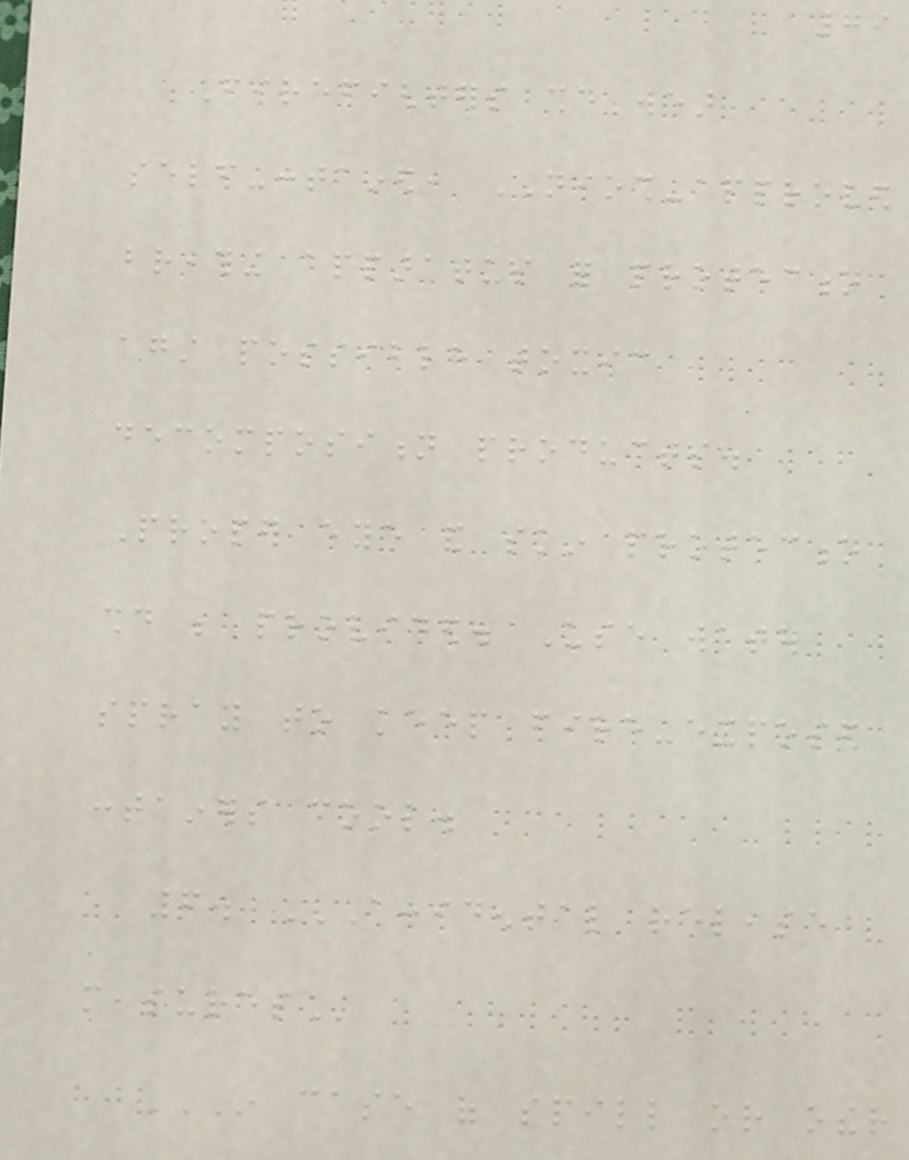79
Firefighters should wear
self-contained, NIOSH-approved
breathing apparatus for protection
against possible toxic
decomposition products.
Proper eye and skin protection
should be provided. Use water
spray to keep fire-exposed
containers cool.
6. ACCIDENTAL RELEASE
MEASURES
IN CASE OF SPILL OR OTHER
